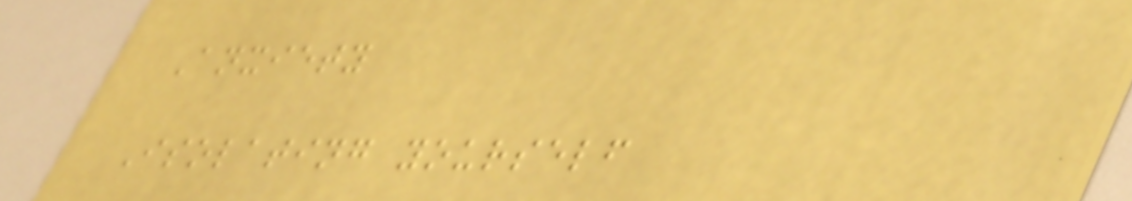Anxiety
Isolating yourself
